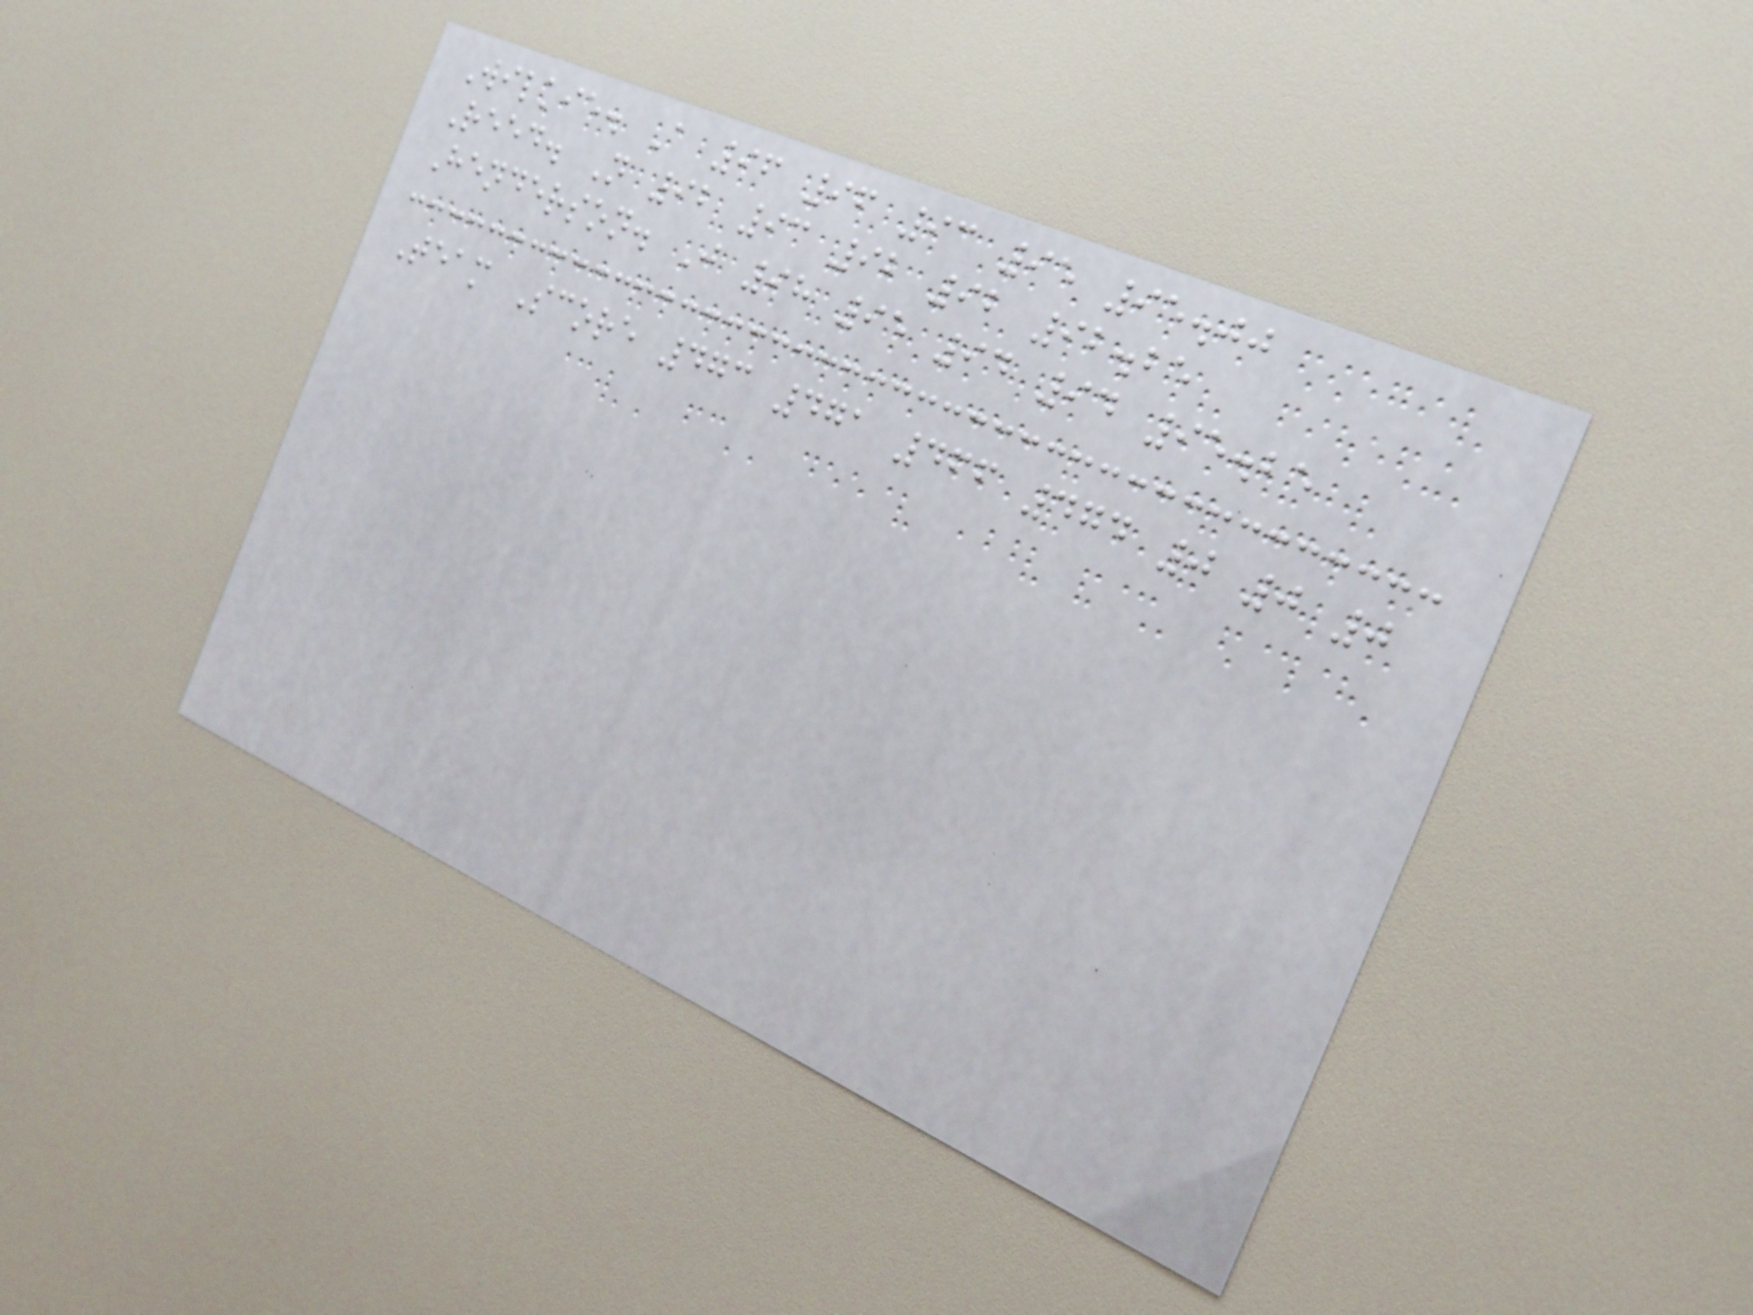Wilkie. A 96 96 93 95 95.00
Reed. N 92 93 92 92 92.25
Henderson. J 98 95 94 94 95.25
Team Score 473 471 466 474 0 0 0
